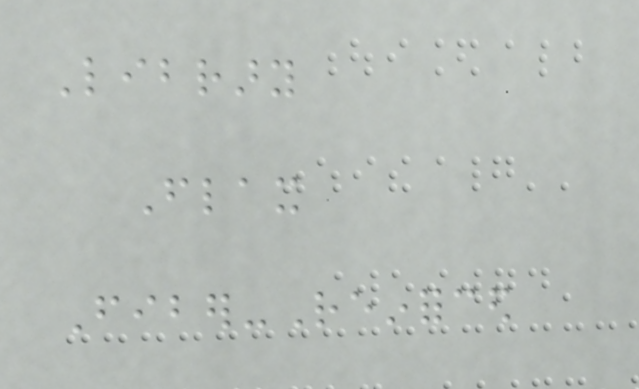Library
Flax
Fiber-Reinforced
